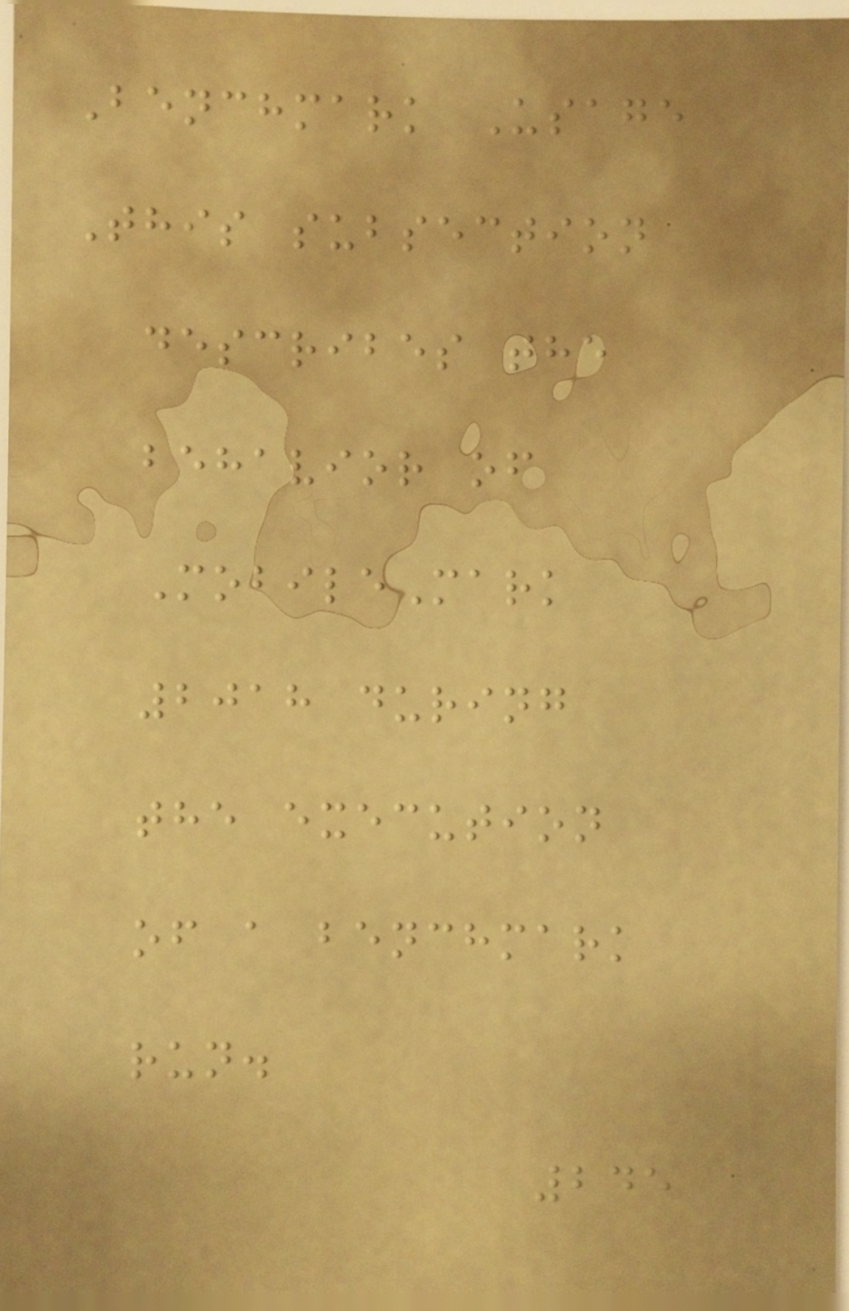Benchmark Usage
This subsection
describes the
behavior of
MobileMark
2018 during
the execution
of a benchmark
run.
245
